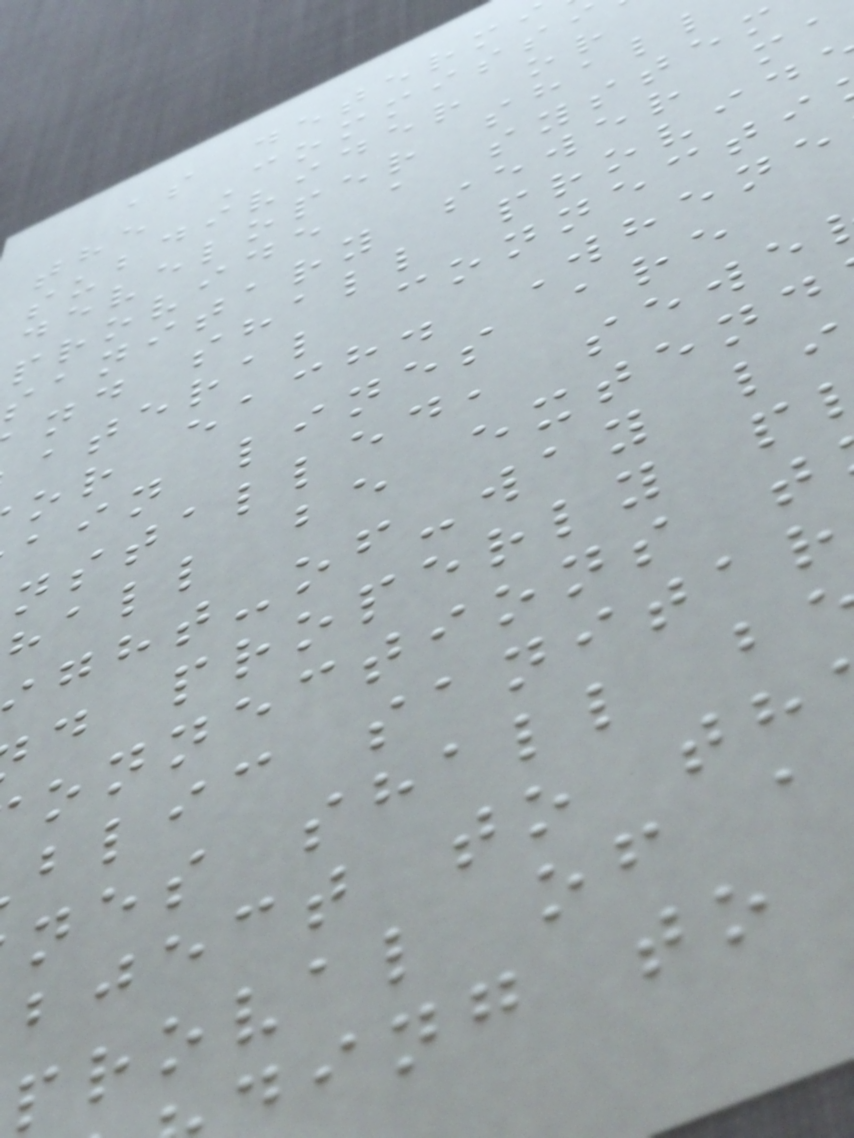as determ
the Commiss
subdivider or
developer shall
provide a system
sanitary sewer ma
nd shall provid
ateral connecti
or each. Whene
ain lines are
nstalled, sewe
hall be extend
ght-of-way li
d properly p
onnections t
blic sanitar
nes shall b
bject to th
proval of a
ing to
